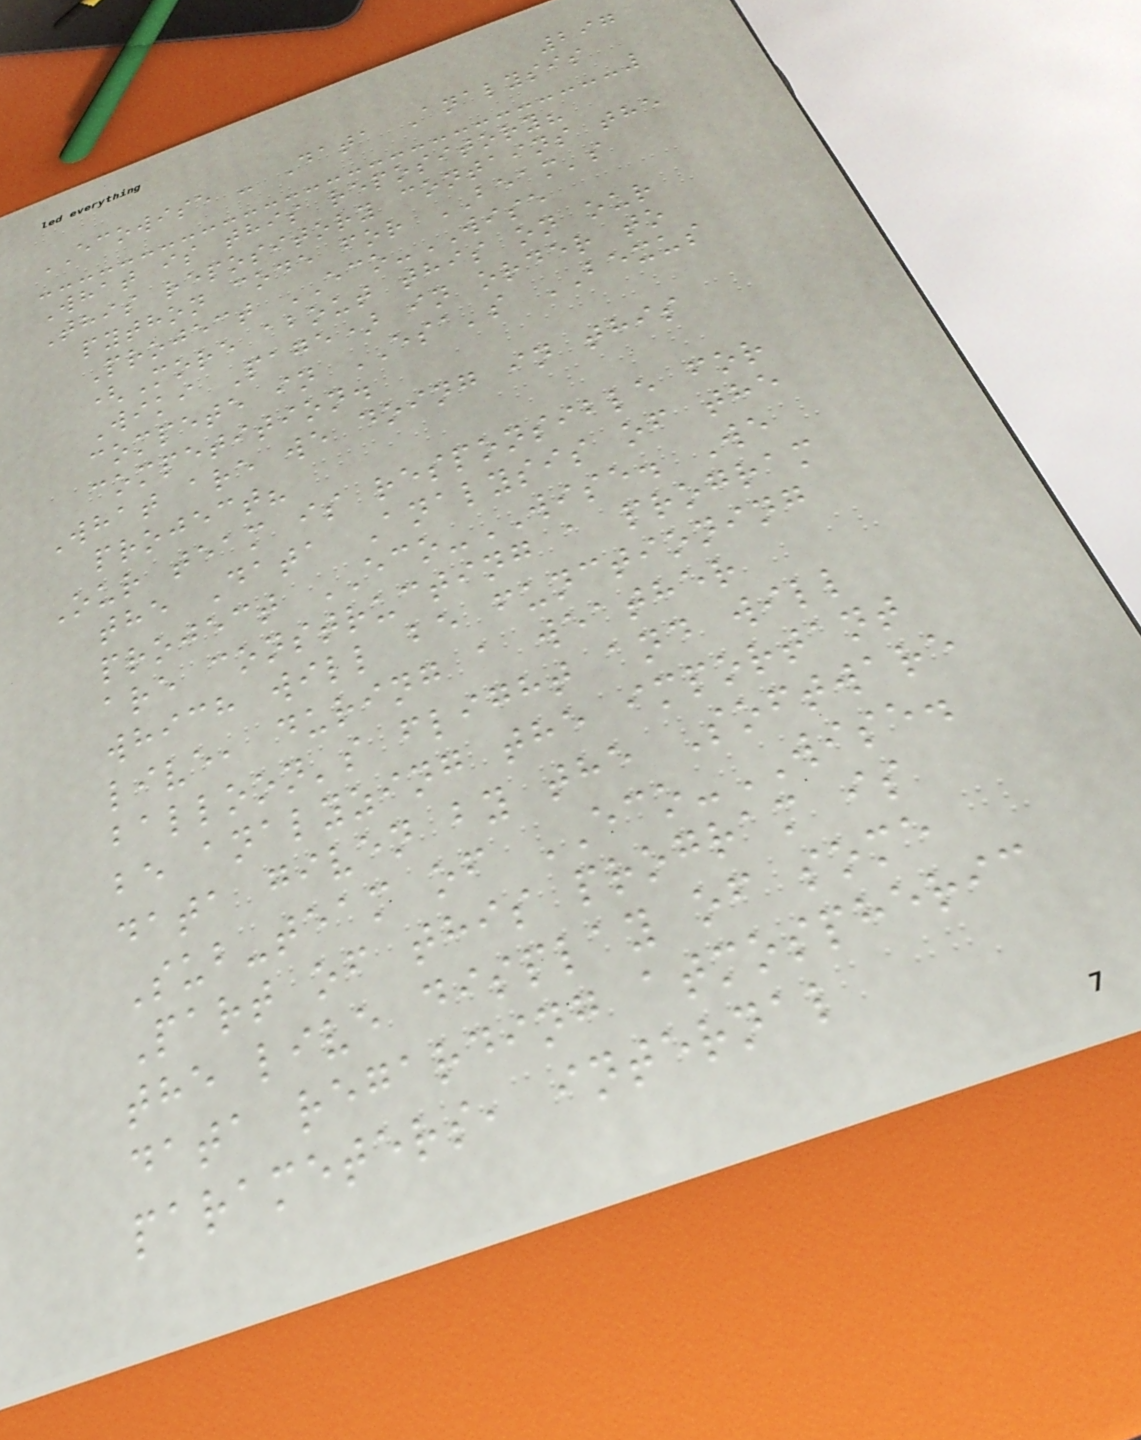297
ECOWISE - Data Analysis
What is this repository?
This repository contains the
python code for BEAM's
Project ECO-WISE
(More about this on our
Wiki Page) in order to
compete in ESA's BEXUS
competition.
What are we doing in this
project?
Our team is responsible for
the Data Analysis of the
project ECO-WISE. We
are constructing a program
which will be functioning
live, during a weather
balloon's flight and will
be analyzing the important
data given by the Software
Sub-team of ECO-WISE.
Part of this program is
the live display of some
data regarding atmospheric
parameters, internal
